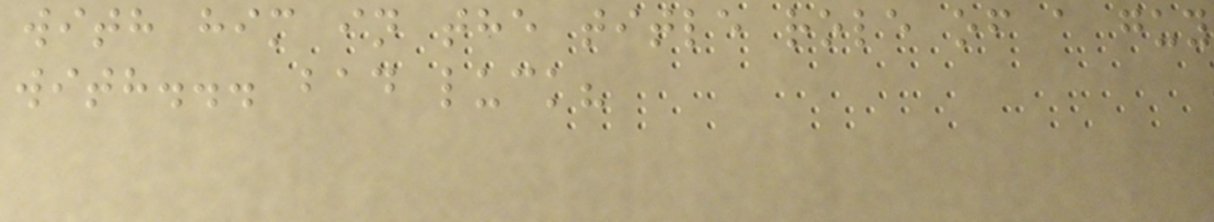with him in the title role of a guy
with... bad luck?
